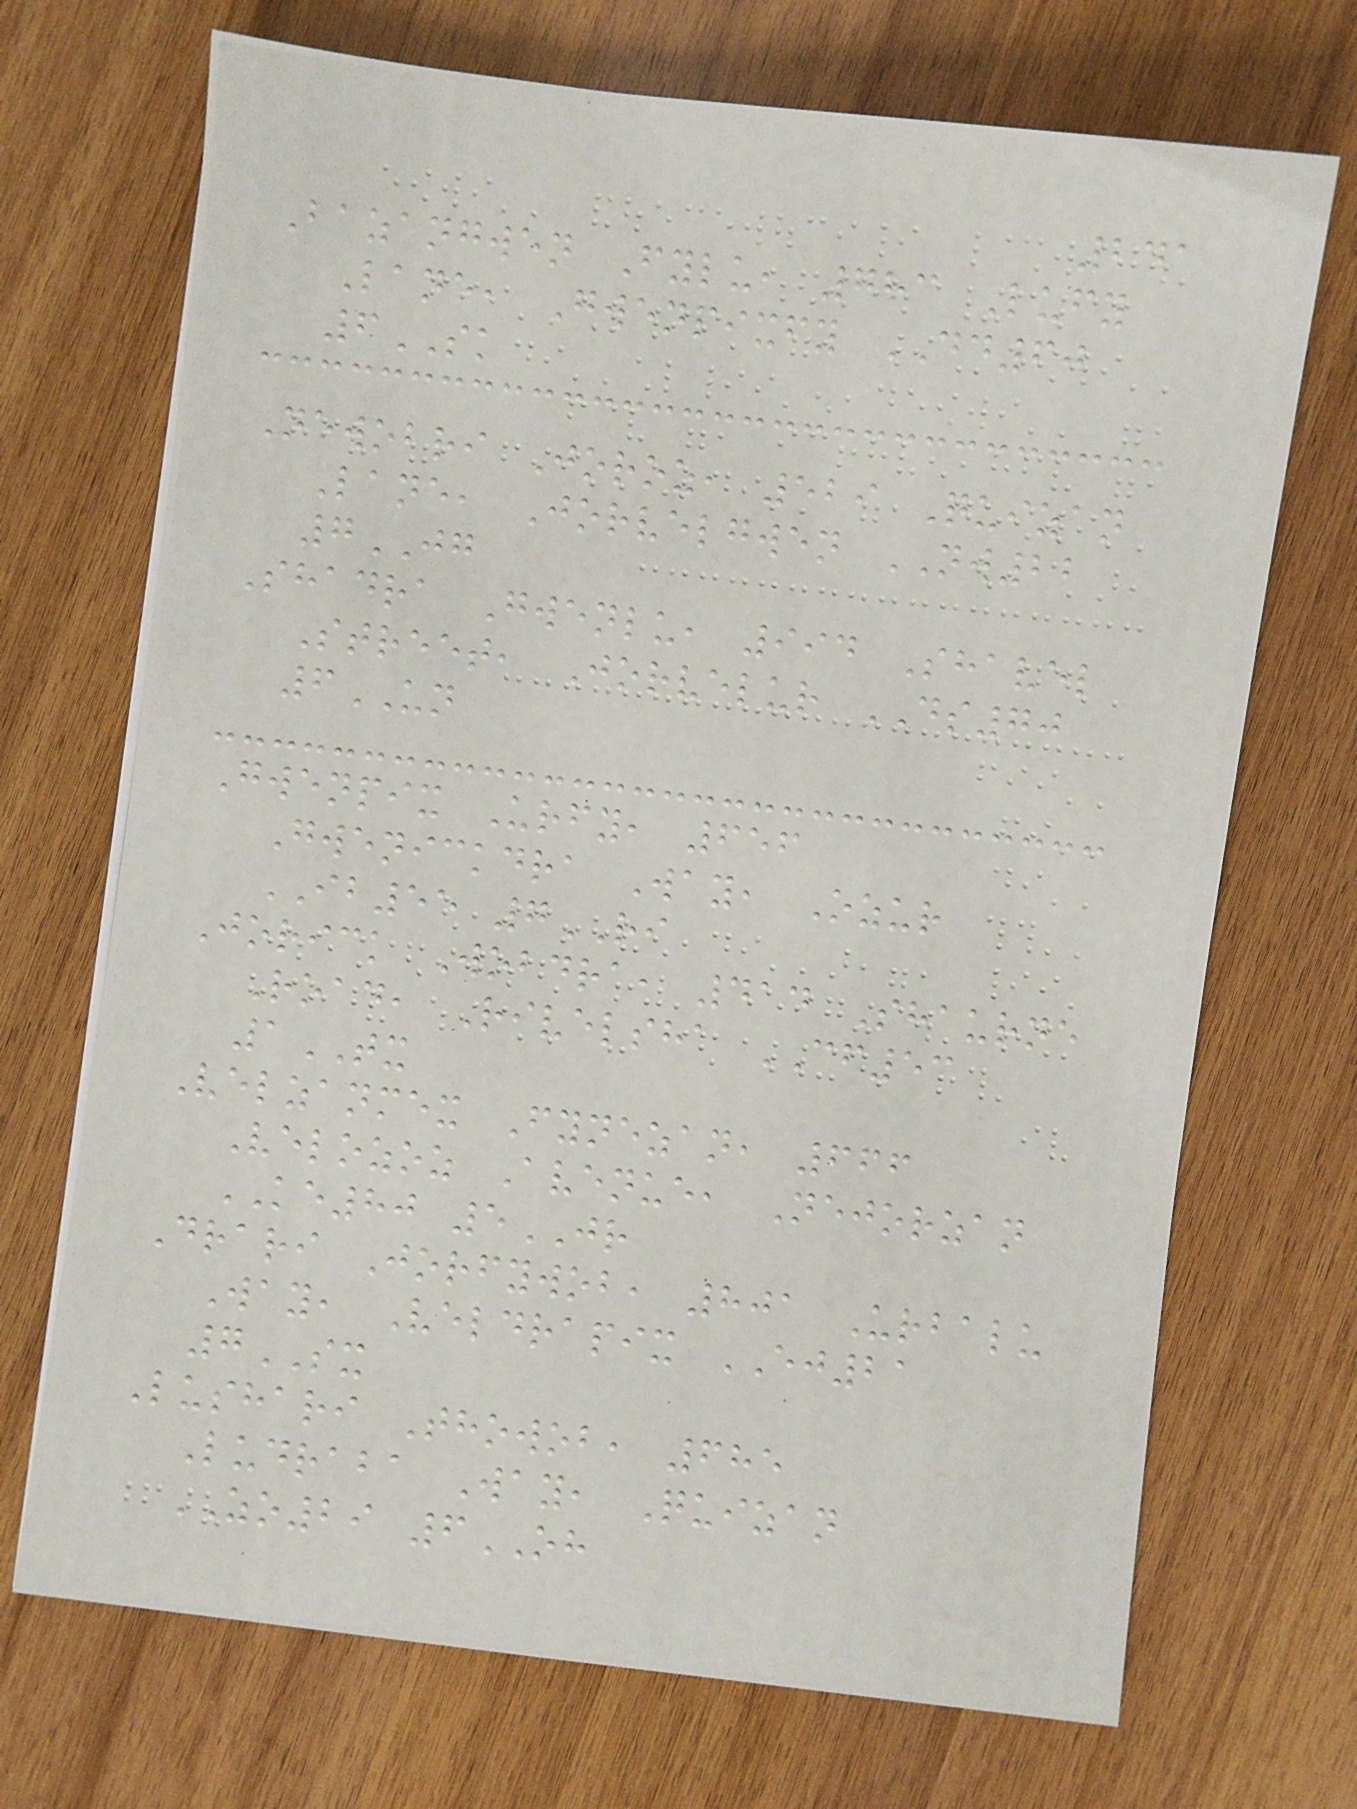241
Bazangwen Fylu, 783 Lufy
Lane, Gwenpixfy DD60
6SK
Newobri Joroz, 529 Quizan
Lane, Jorvelgwen NW22
7JG
Shadra Gwenlu, 994 Shavel
Street, Jorvelur DS70
6UN
Gwenpix Urfy, 656
Gwenickdra Way, Ozur
IB55 7RI
Jorick Wobdra, 414 Shaurne
Road, Rivelsha CF53
1TX
Velzanmex Fynezan, 666
Velozoz Avenue, Nejorzan
KE80 5JR
Drari Jorfywob, 801 Urbalu
Way, Veldrapix EJ21
7SX
Lushari Thowob, 685
Ludraba Way, Quizan
ZO29 6OH
